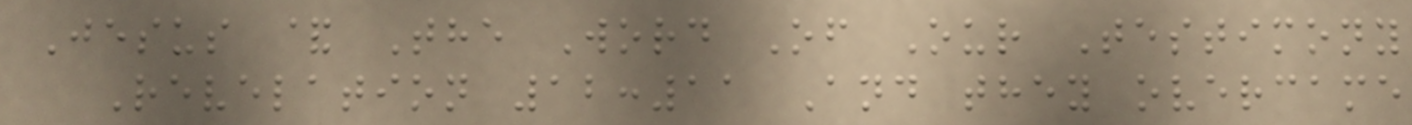Jesus & The Word Of Our Testimony
Revelation 12:11 And they overcame
